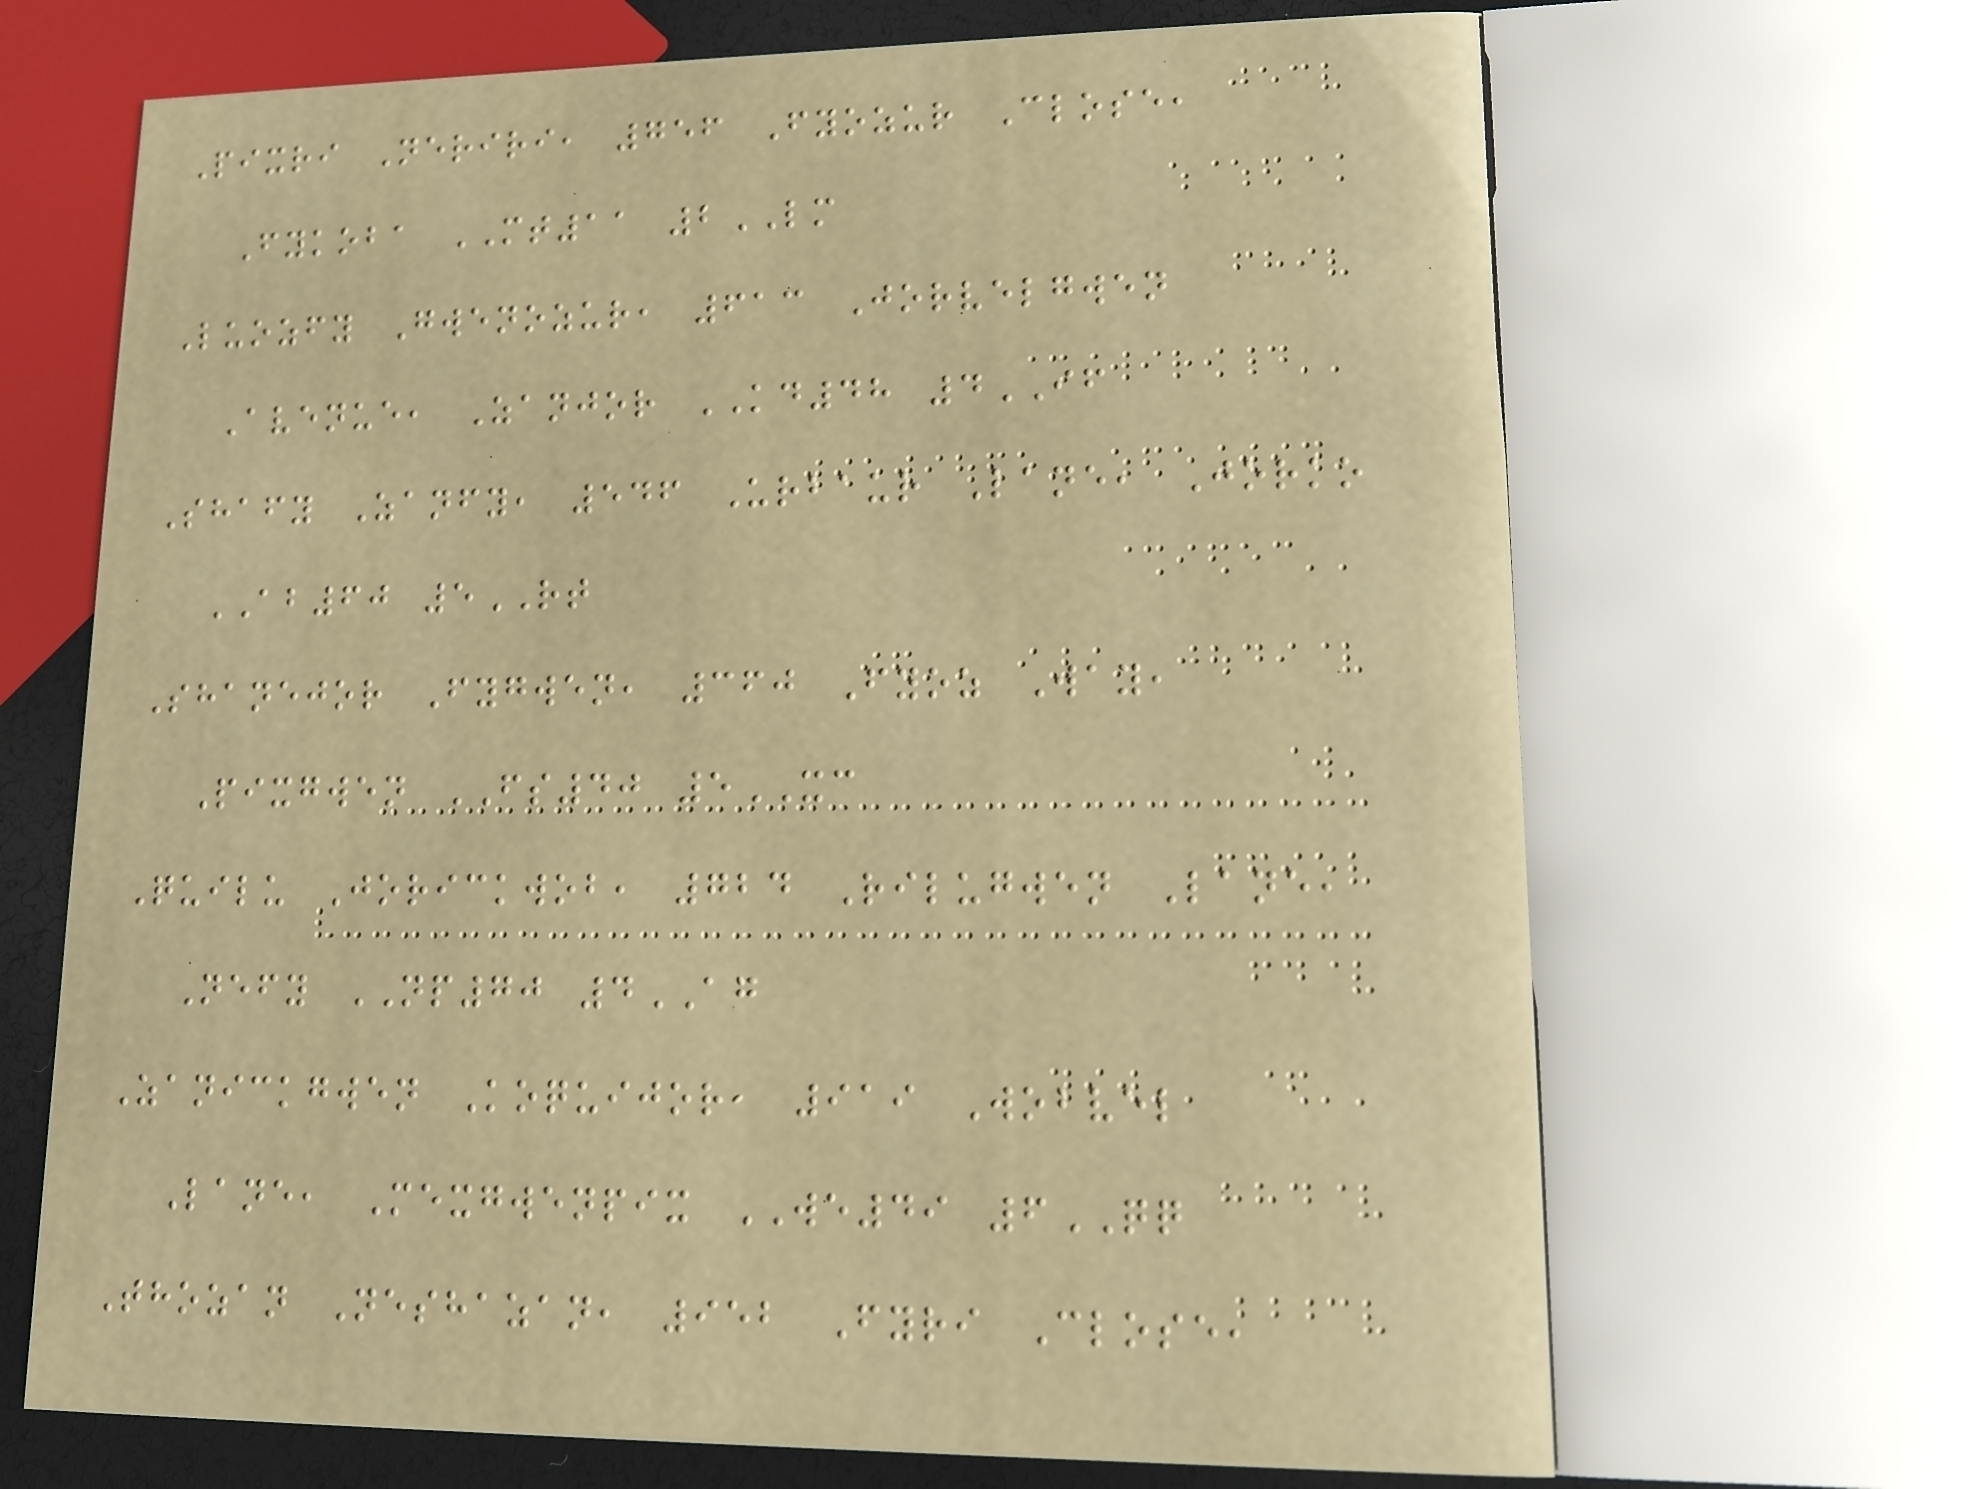Pixri Neriri, 756 Fyozur Close,
Fykoba MT11 2LM
Luozfy Gwenozur, 613 Jorvelgwen
Avenue, Zanjor KD48 4IF
Shafy Zanfy, 546 Urbaur Lane, Jorko
AB60 5RT
Shanejor Fygwen, 360 Fyoz Way,
Pixgwen FS40 5XC
Quilu Jorickwob, 724 Rilugwen Lane,
Nefy NP70 4AG
Zanickgwen Koquijor, 919 Wobvel
Lane, Mexgwenpix WE49 6QQ
Thozan Neshazan, 952 Fyri Close,
